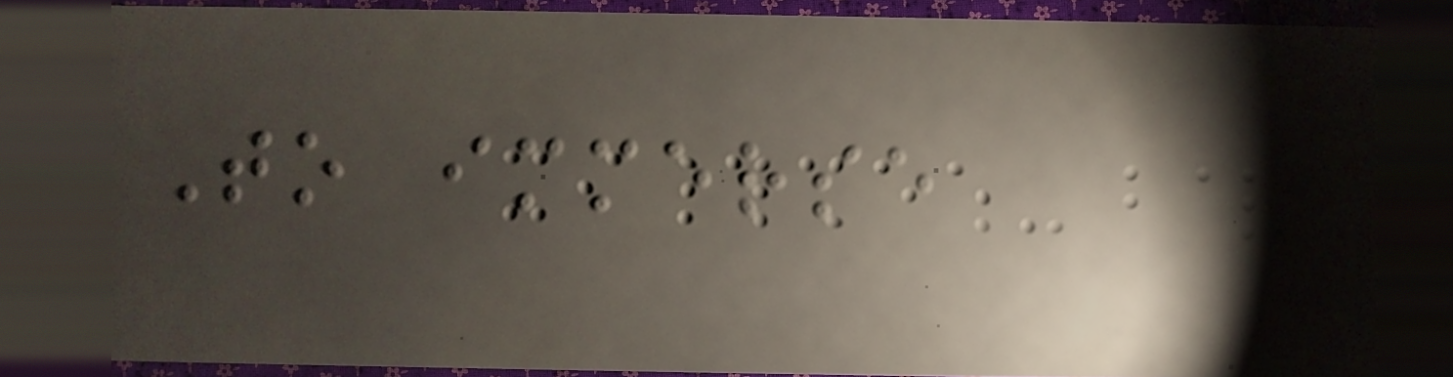To immerse
